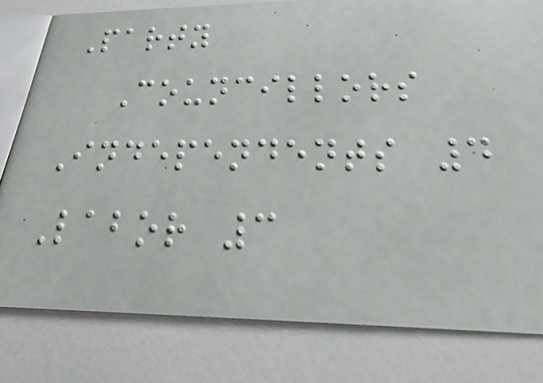Party
Councillors
Independents 4
Labor 3
